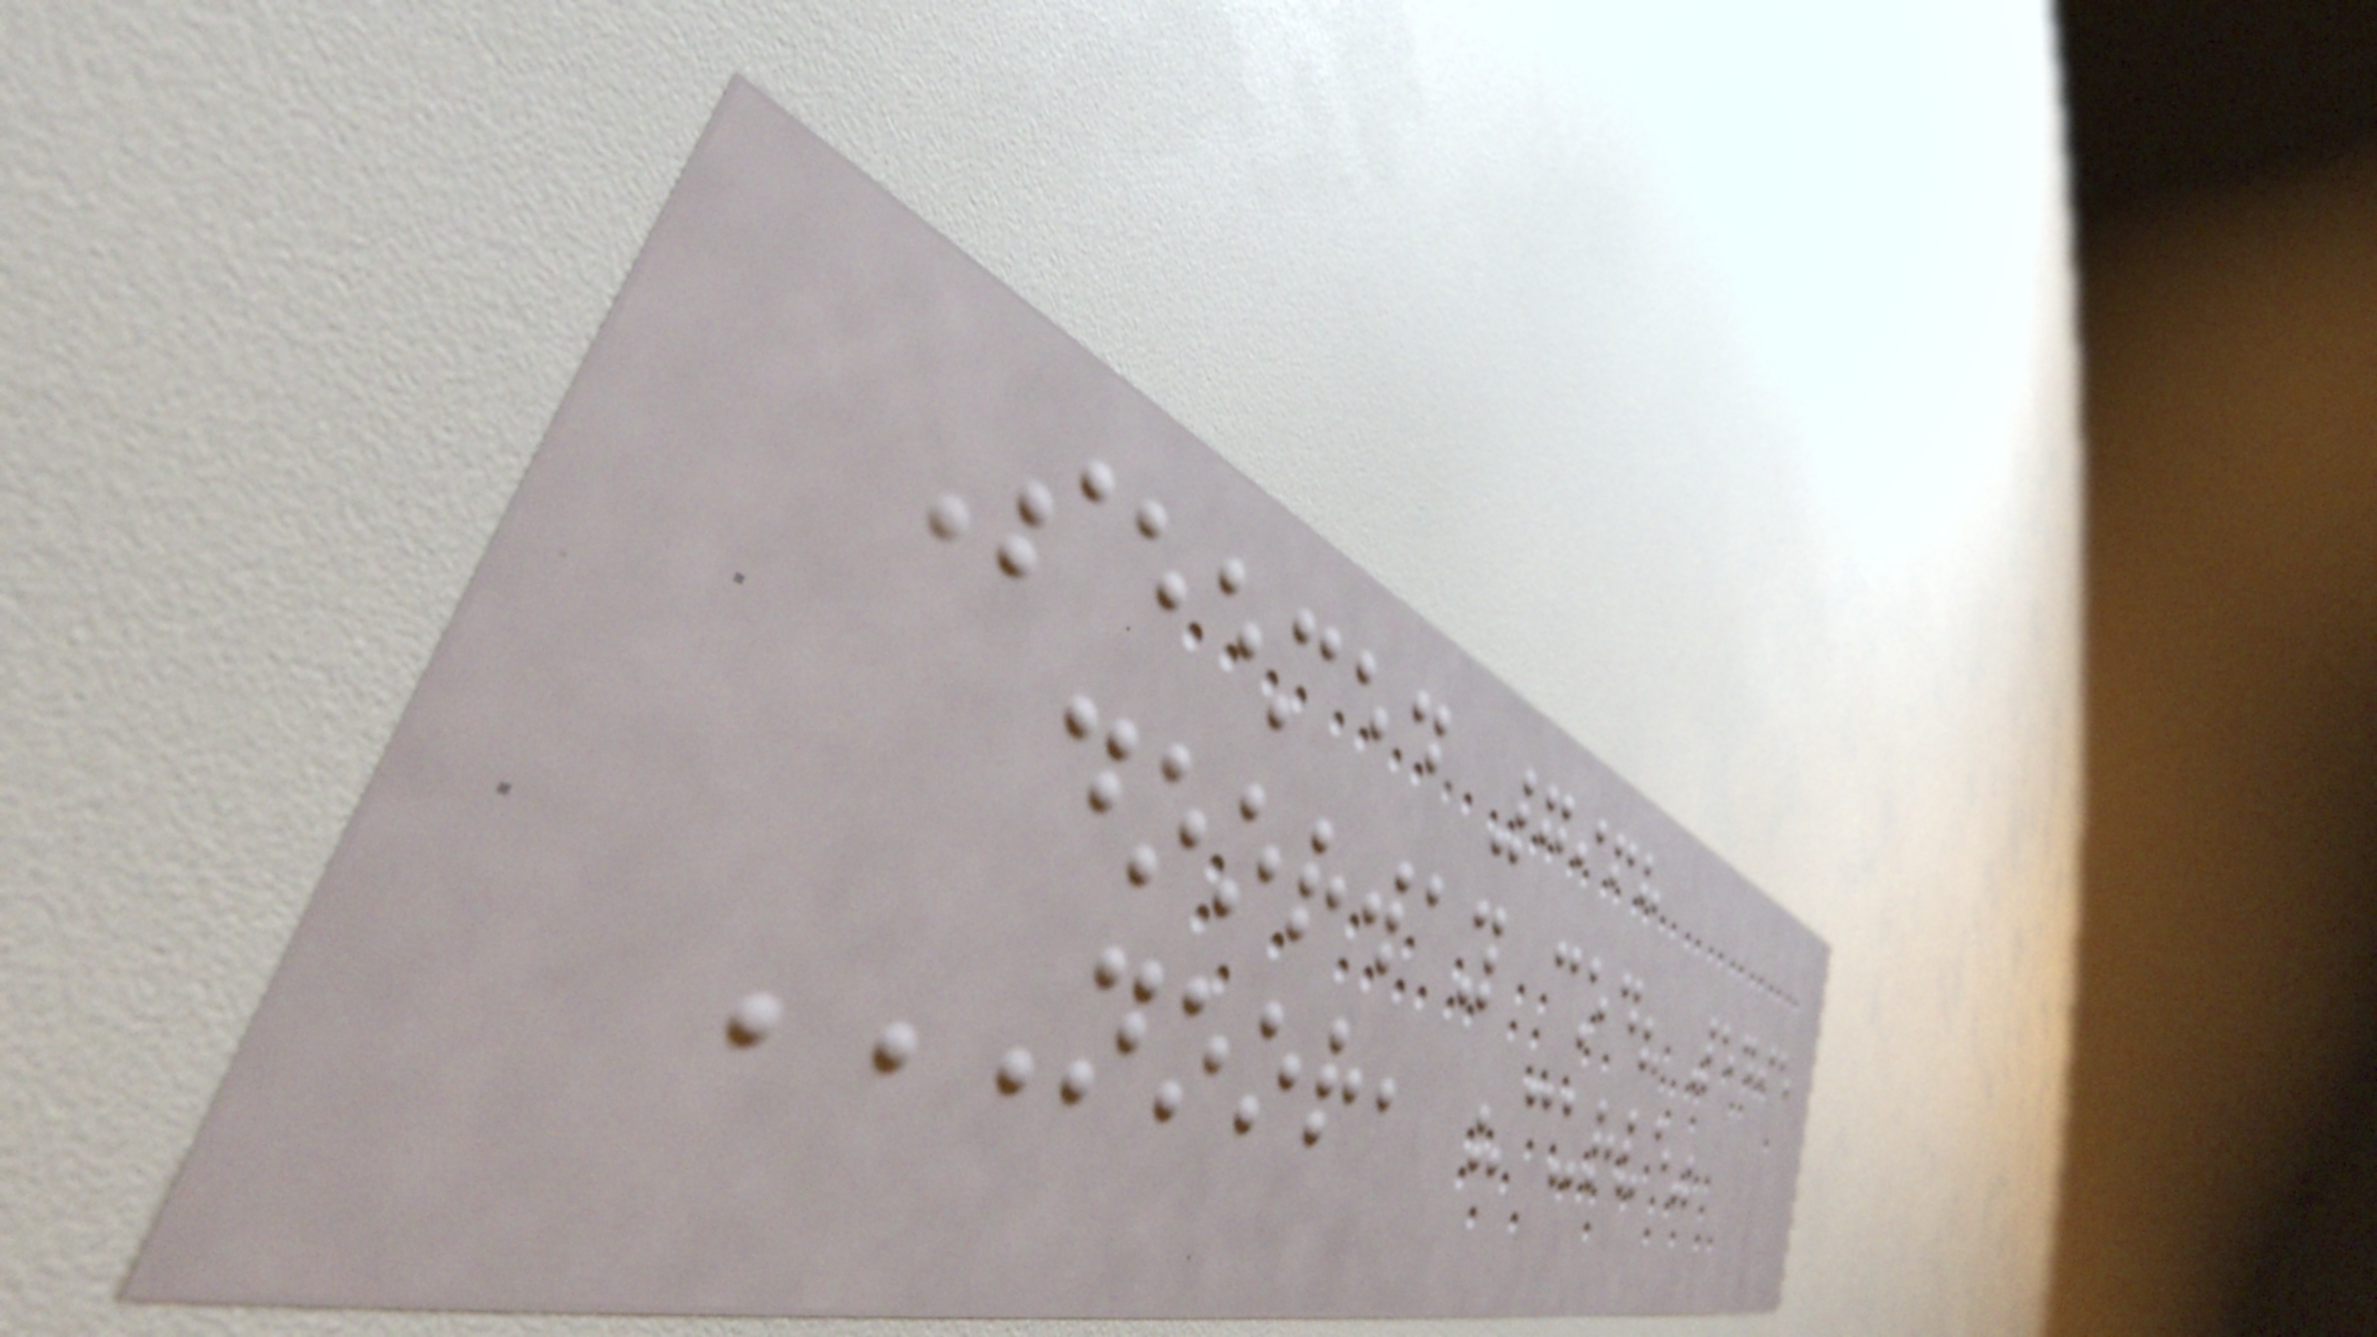Seemed 7968
doorway cod? 5495
NOOR, "CURVE"
